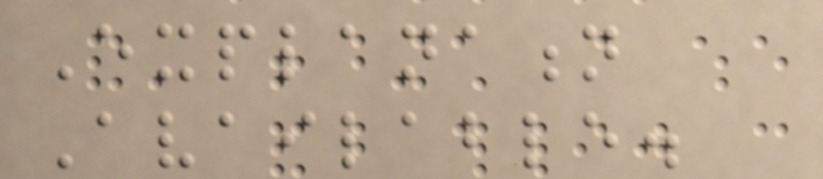Explanation
Available.
